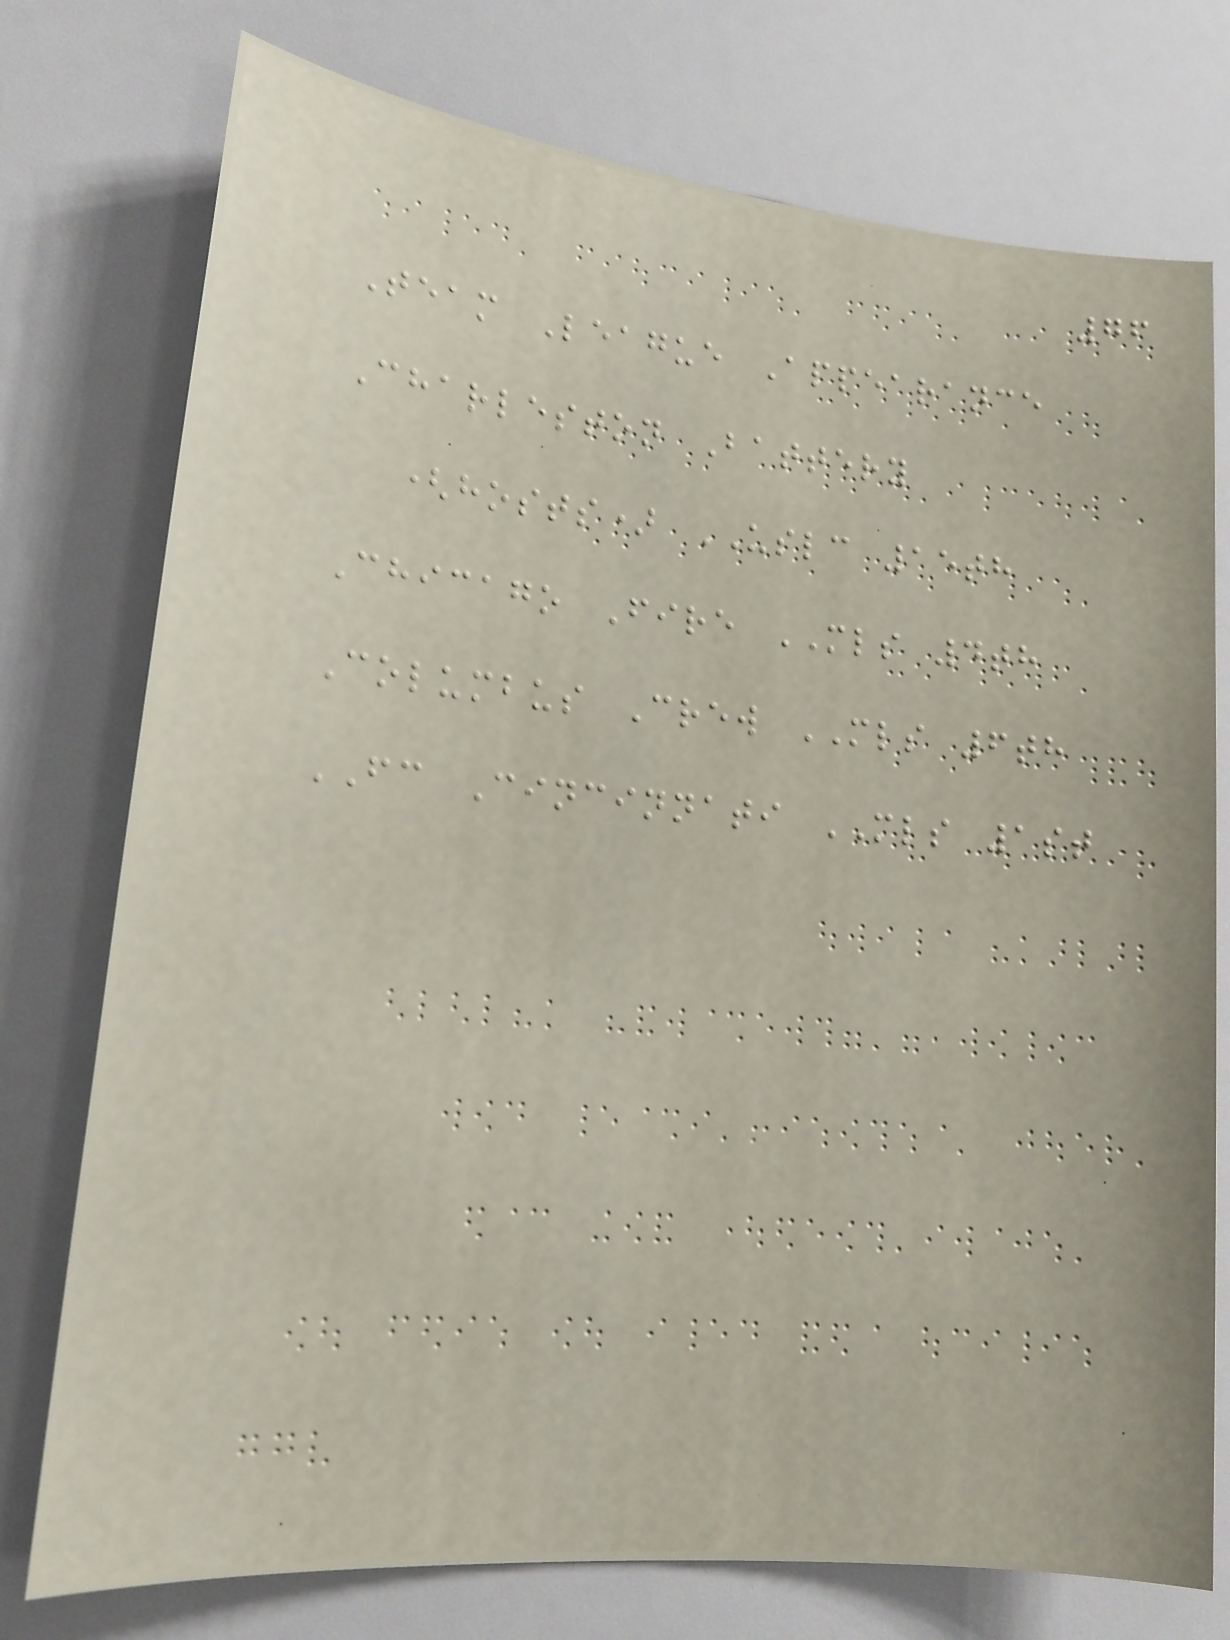76
Team League Appearance
Charleston Battery
(hosts) USLC 15th
Chicago Fire MLS 4th
Columbus Crew MLS 6th
FC Cincinnati MLS 1st
